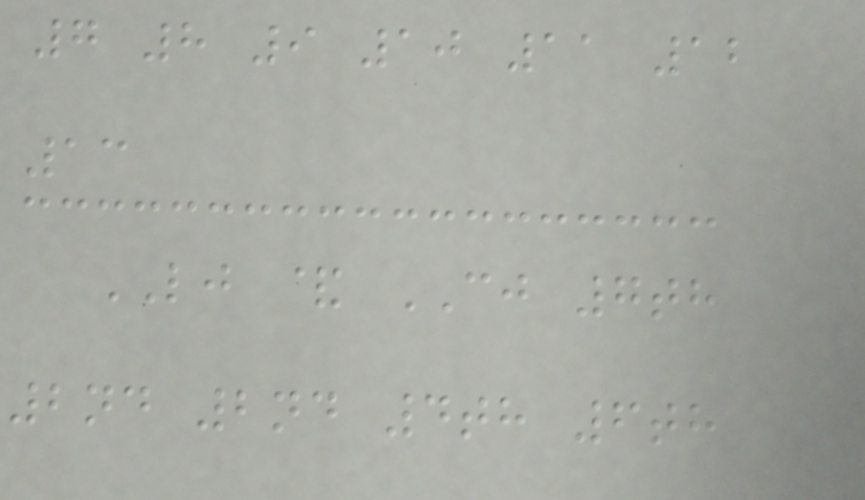7 8 9 10 11 12
13
LJ & CJ 7th
2nd 2nd 4th 6th
